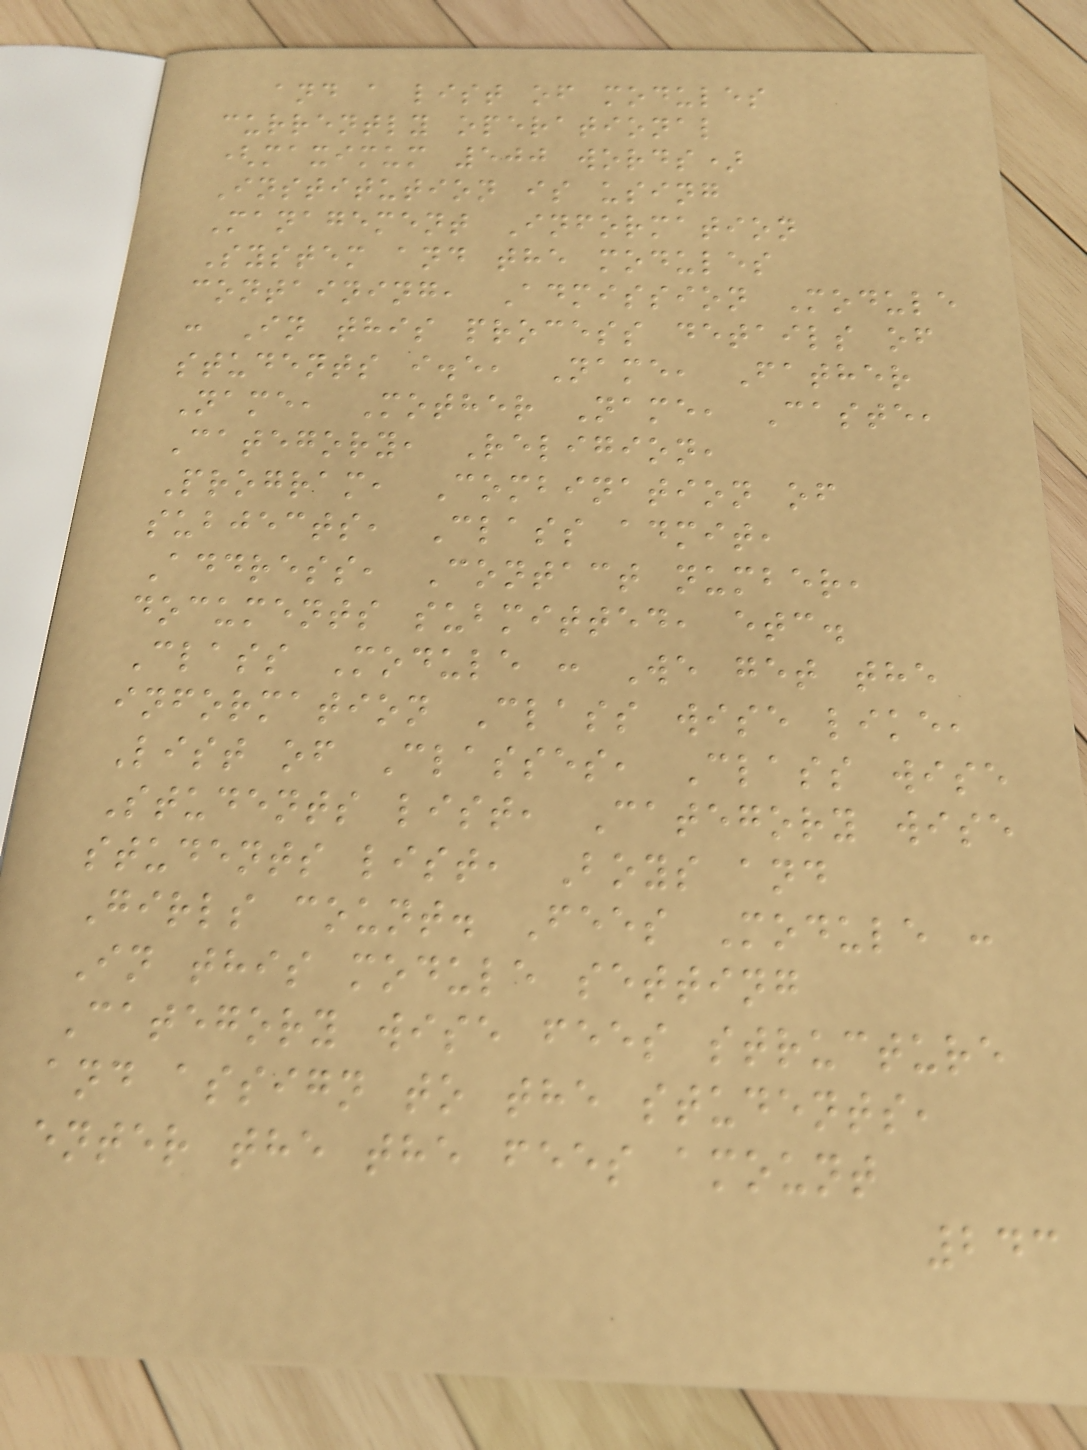and a list of modules
currently operational
(maximum 500 words)
Institution is using
Management Information
System and the modules
containing, Admission Module
: In this process details of
students i.e, Name, Father
Name, Mother Name, Caste,
Category, Religion,
Program, Combination of
subjects, Class admit,
Address, Contact number,
documents submitted, etc.
Class Module : We get the
information Class wise like,
List of Classes, Class wise
Students list, Category wise
students list, Boys and
Girls count. Fees Module :
In this module setting
Category wise fees structure
and assign to the students,
enter the the fees amount
243
